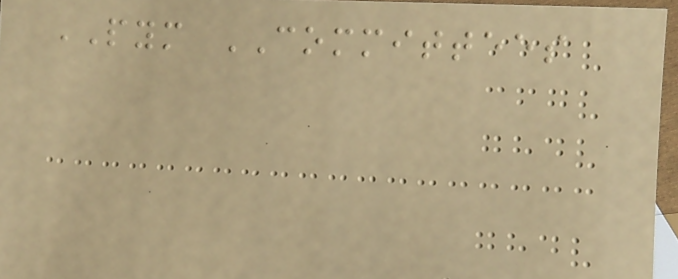PYM COMMITTEES
